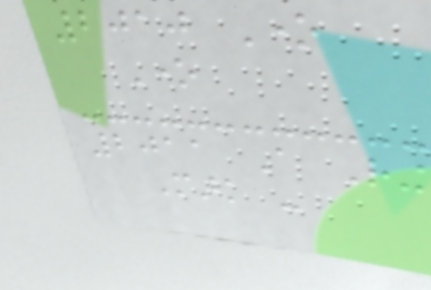2010 One
One
2011 A Ring
Mark -
